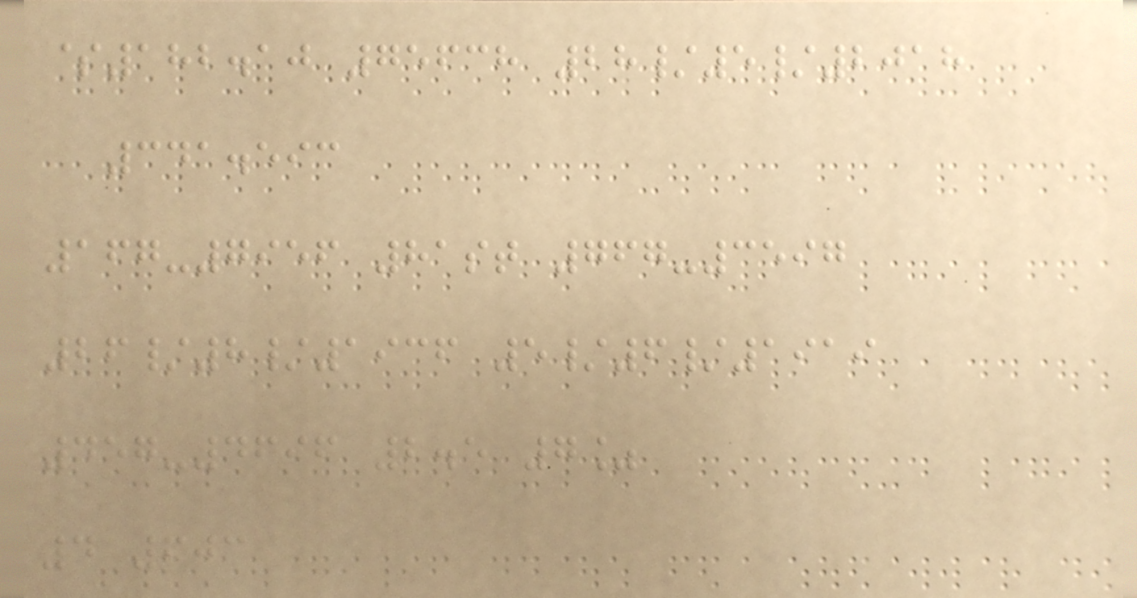$182.10 75638 28/5/2018
341.593
167-7956 81st 767-3597
26/8/1936 5/6/1919
457-4696 2.5 7%
4 603
